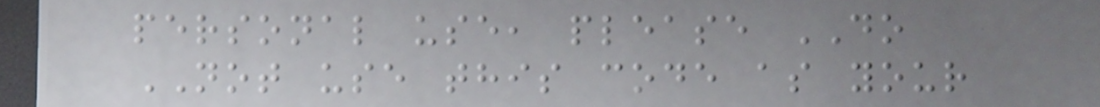personal use, please DO
NOT use this code as your
